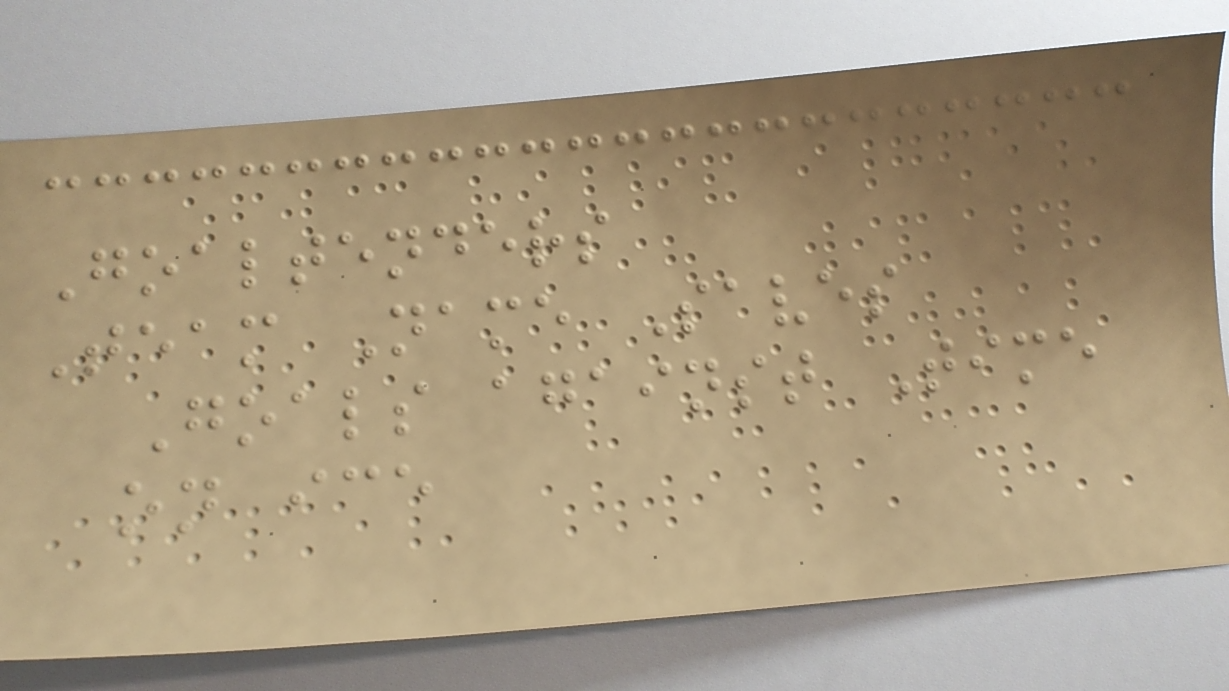Goaltenders
Team Name Saves
Goals against Time
on ice
